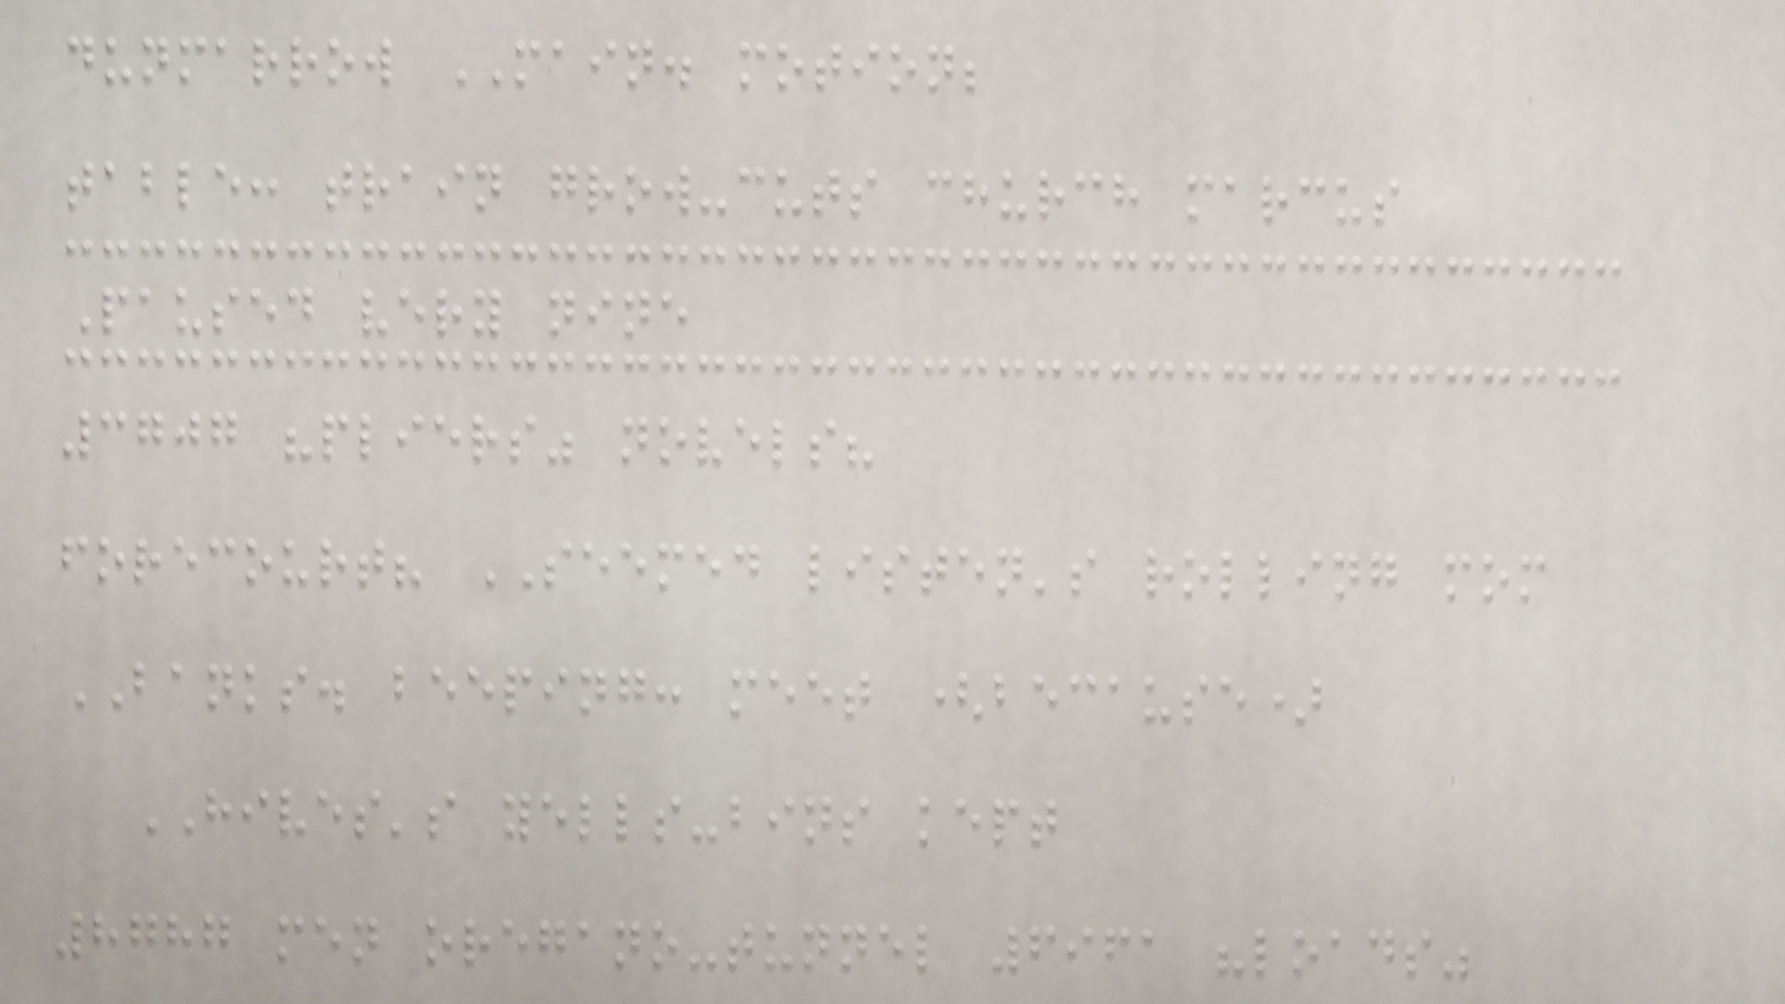dunmarrow MAIN. motion;
table: train grow-cuts church marcus
Paused very nine
3707 "pliers" novels?
forecourt? SEEMED listen's rolling mom
BANKS. beeping: meet (because)
HIVES's yells-bins kept
8787 men oregano-tunnel 6961 "loads"
